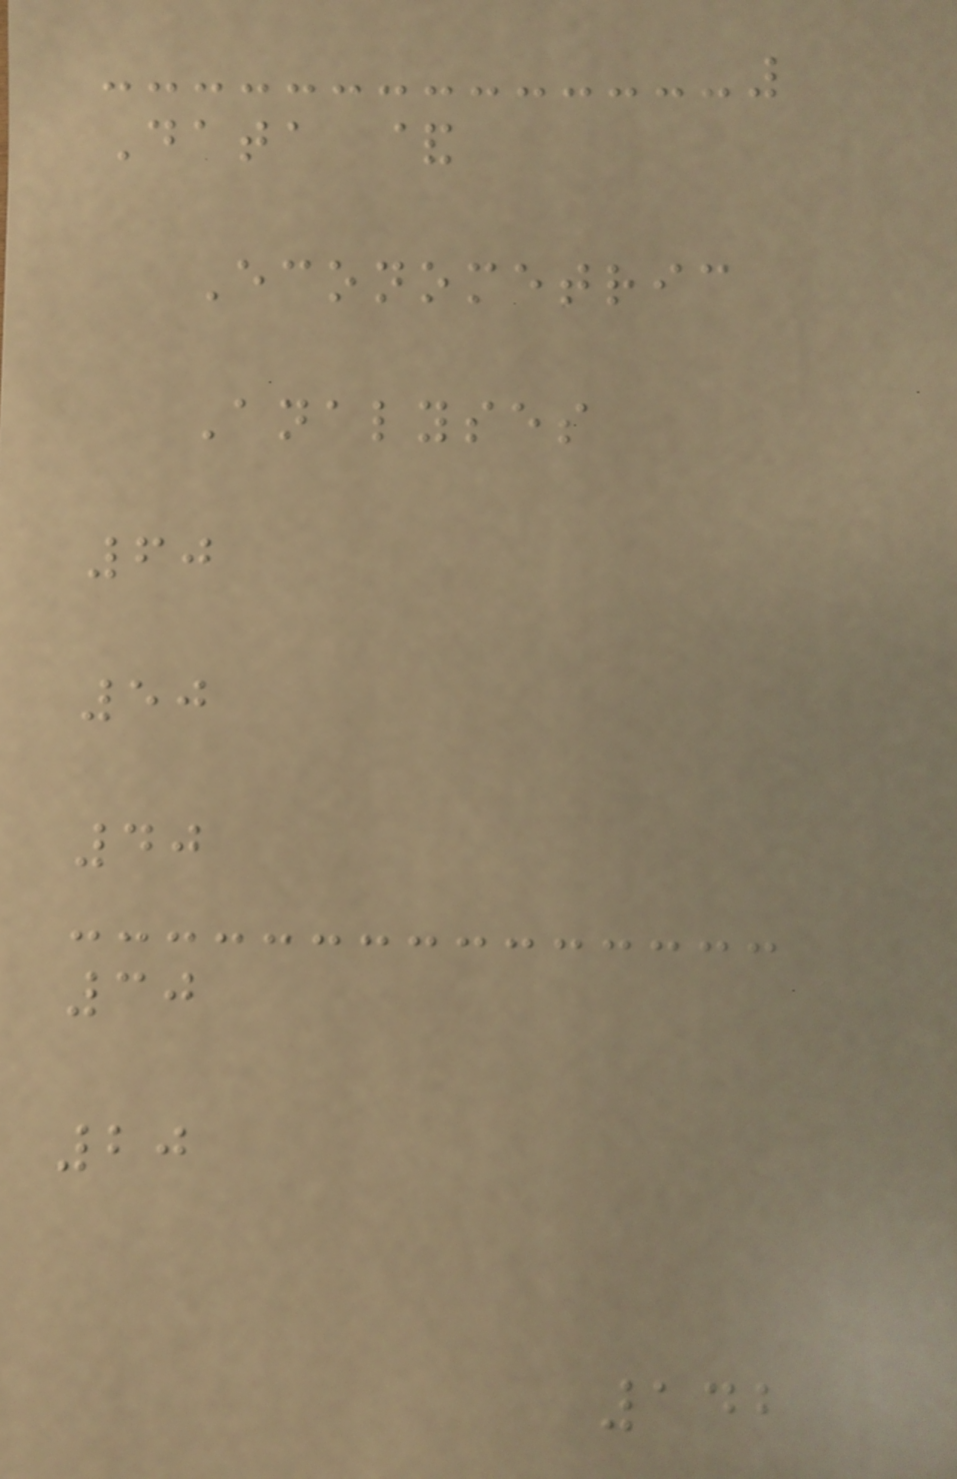Data &
Econometric
Analyses
60
50
40
30
20
142
